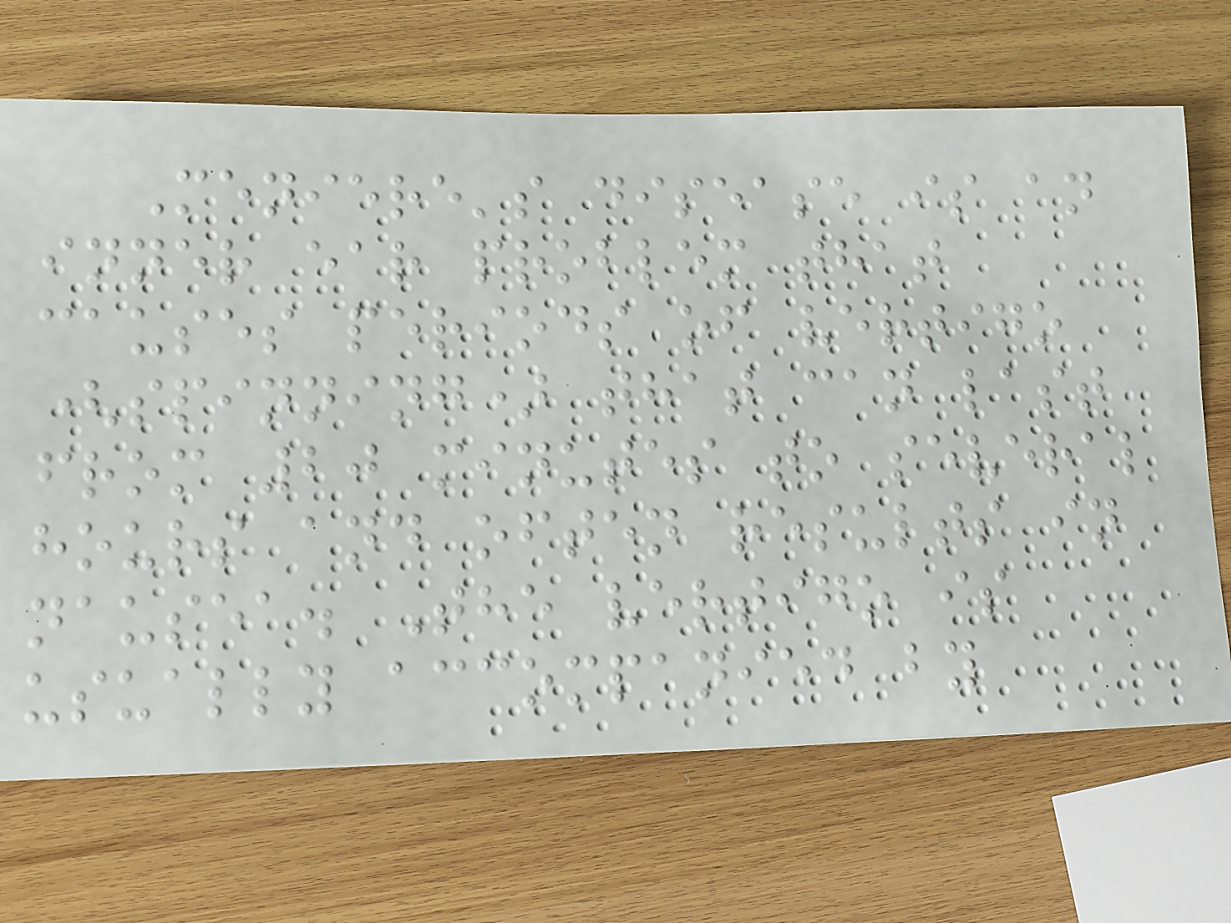Meniere's disease is an
inner ear problem that
causes periods of vertigo
(spinning) that can last
from 20 minutes to several
hours and often results in
nausea. The vertigo is
usually accompanied by
